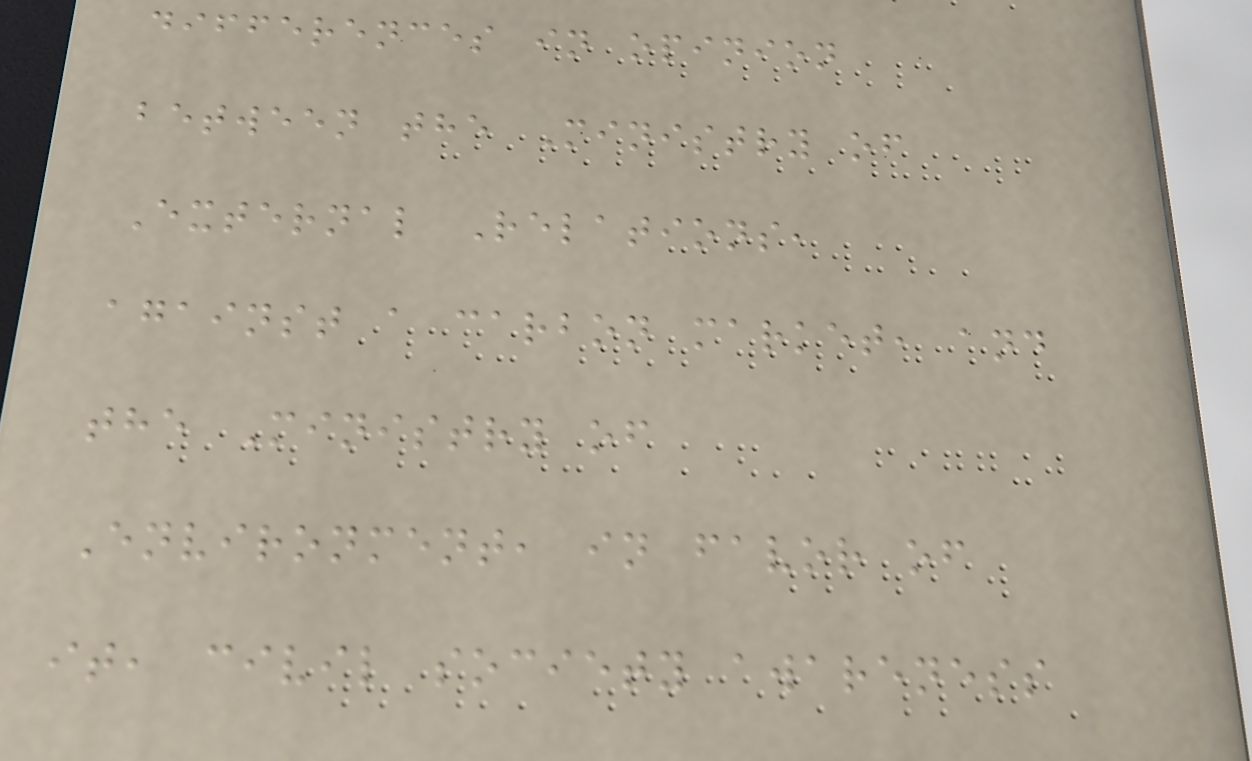differences in opinion
between the Ministry of
External Relations,
against a carbon market, and
the Ministry of
Environment, in favor of
it, civil society awareness
